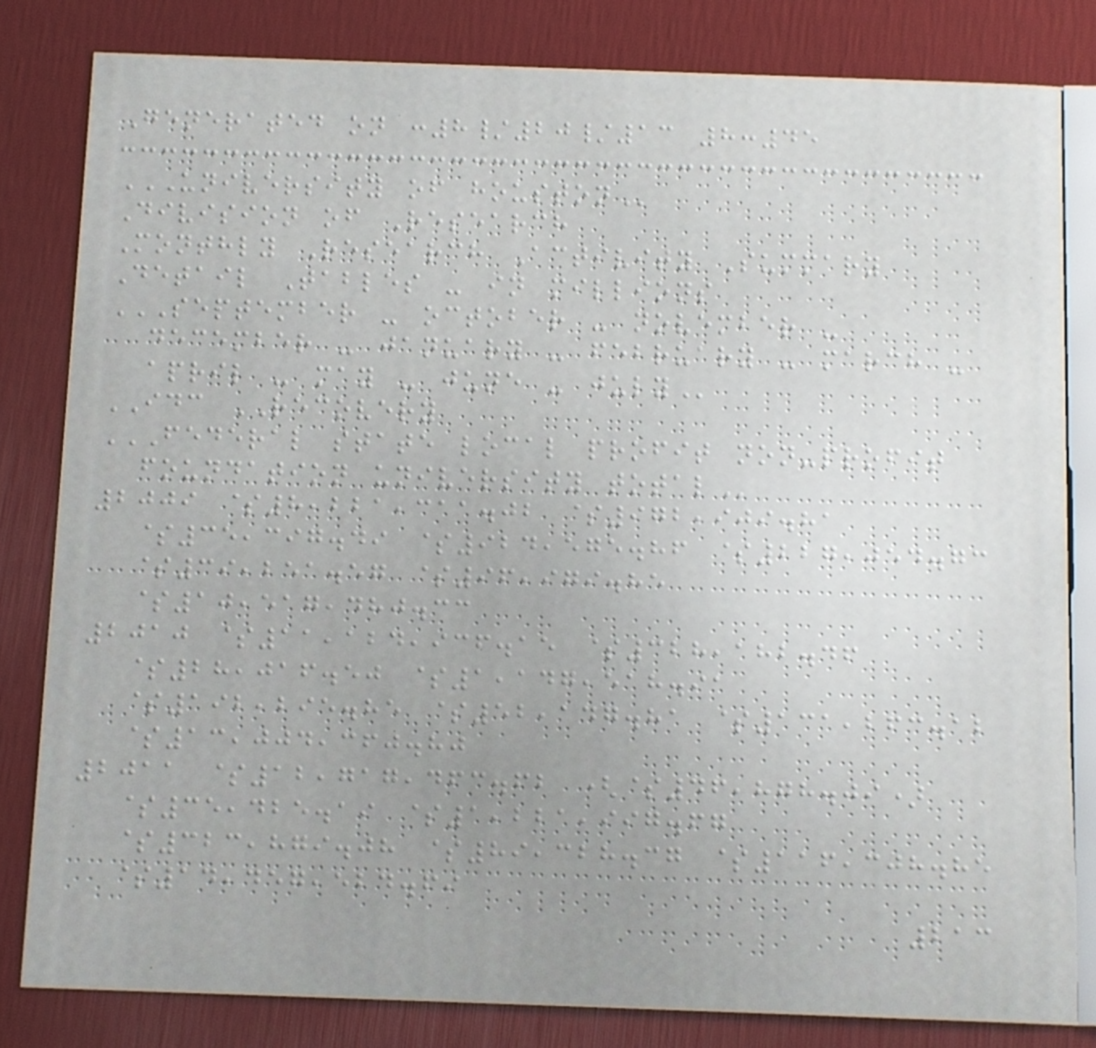Generated on :8/20/13 8:45
UNIVERSITY OF HOUSTON
Division of Research
Monthly Research Activity Summary
Detail Tables - in millions
SEPTEMBER - OCTOBER - NOVEMBER -
DECEMBER - JANUARY - FEBRUARY - MARCH -
APRIL - MAY - JUNE - JULY
IDC RECOVERY
FEDERAL STATE LOCAL PROFIT NON-PROFIT
FOUNDATION UNIVERSITY TOTAL
2009 $8,221,311.02 $972,909.81
$35,397.49 $924,575.86 $227,054.73
$39,251.57 $96,979.85
$10,517,480.33
2010 $11,124,936.15 $328,182.46
$28,016.50 $1,147,518.91
$192,295.85 $52,147.81 $131,263.12
$13,004,360.80
2011 $12,717,463.62 ($46,878.09)
$35,425.19 $1,221,997.67
$323,879.08 $89,328.37 $116,308.85
$14,457,524.69
213
